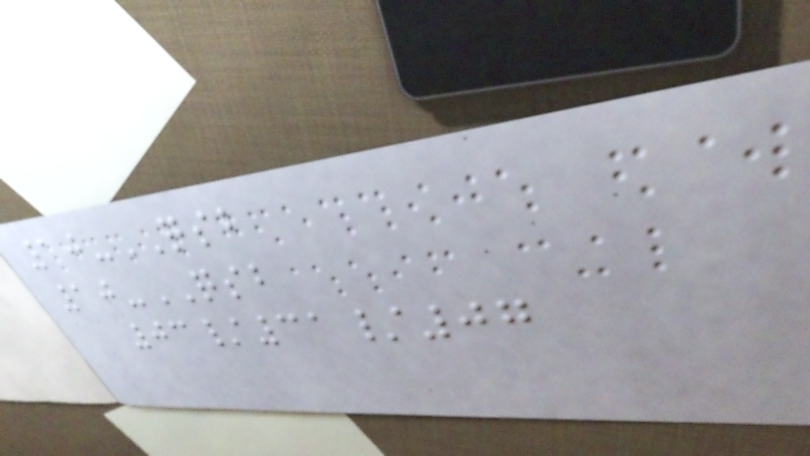10-QSB
10-QSB
03/31/07
